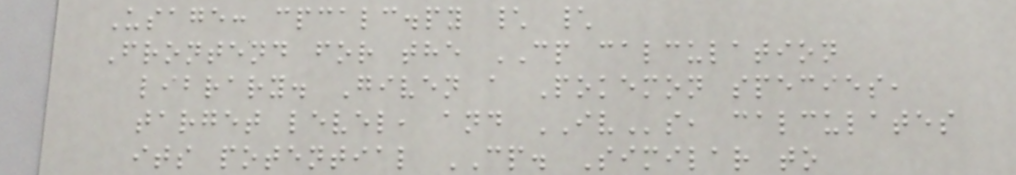Usage: cpcalc.py \ \
Frontend for the CP calculation
library. Given a Pokemon species,
target level, and IVs, calculates
its potential CP. Similar to
